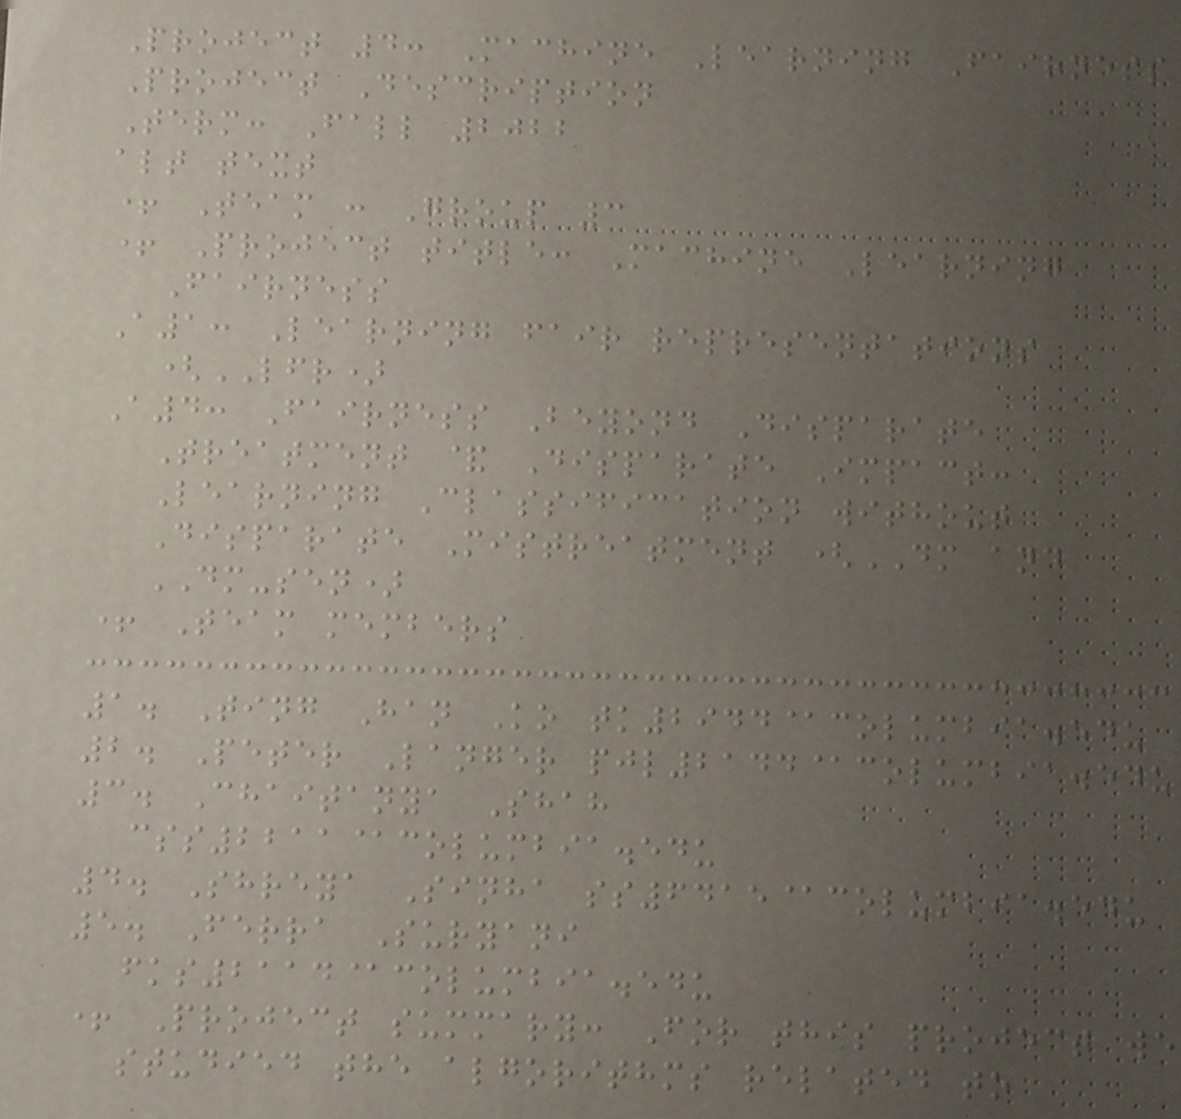Project 4: Machine Learning Fairness
Project Description
Term: Fall 2022
alt text
+ Team : Group 3
+ Project title: Machine Learning
Fairness
A1: Learning fair representations
(LFR)
A4: Fairness Beyond Disparate
Treatment & Disparate Impact:
Learning Classification without
Disparate Mistreatment (DM and
DM-sen)
+ Team members
1. Ting Han Ko tk2944@columbia.edu
2. Peter Langer pjl2144@columbia.edu
3. Chaitanya Shah
css2211@columbia.edu
4. Shreya Sinha ss6415@columbia.edu
5. Ferra Suryani
fks2114@columbia.edu
+ Project summary: For this project we
studied the algorithms related to
